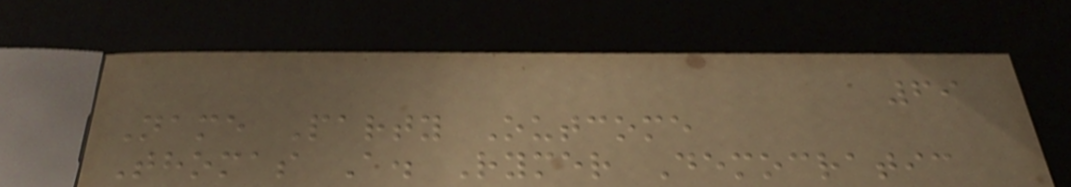69
Name Party Outcome
Thomas A. Rymer Democratic
